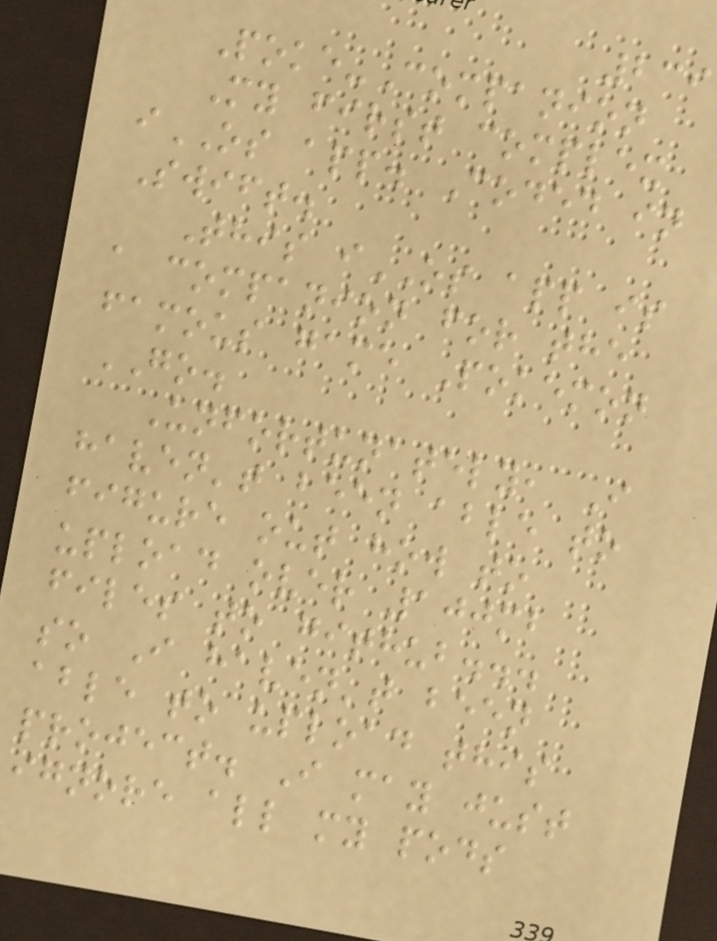239
Poke-Companion
My first complex
iOS app. Coded in
Swift.
This iOS app is
a companion for the
famous game Pokemon
GO.
Unfortunately, I
haven't been able to
figure out how to
upload over 100mb
files to github...
so I haven't been
able to upload this
project. I may just
ignore all my pods
